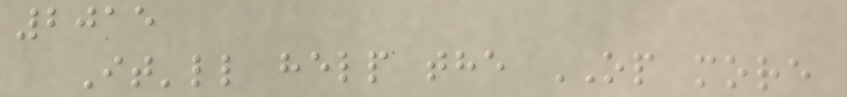2015
It'll help the OP more
